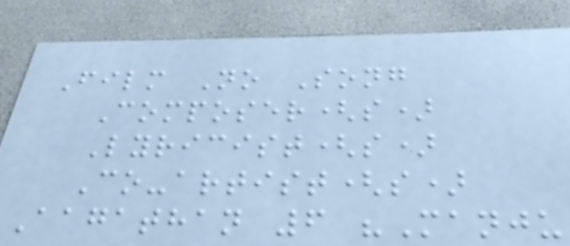Film No Song
Composer(s)
Lyricist(s)
Co-artist(s)
Aagathan 6 "Manju
